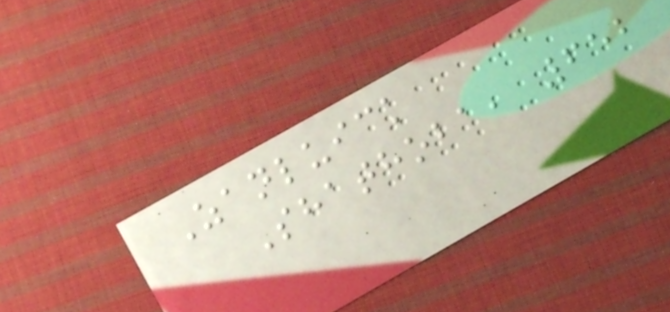Zanluick
Shathoba, 652
